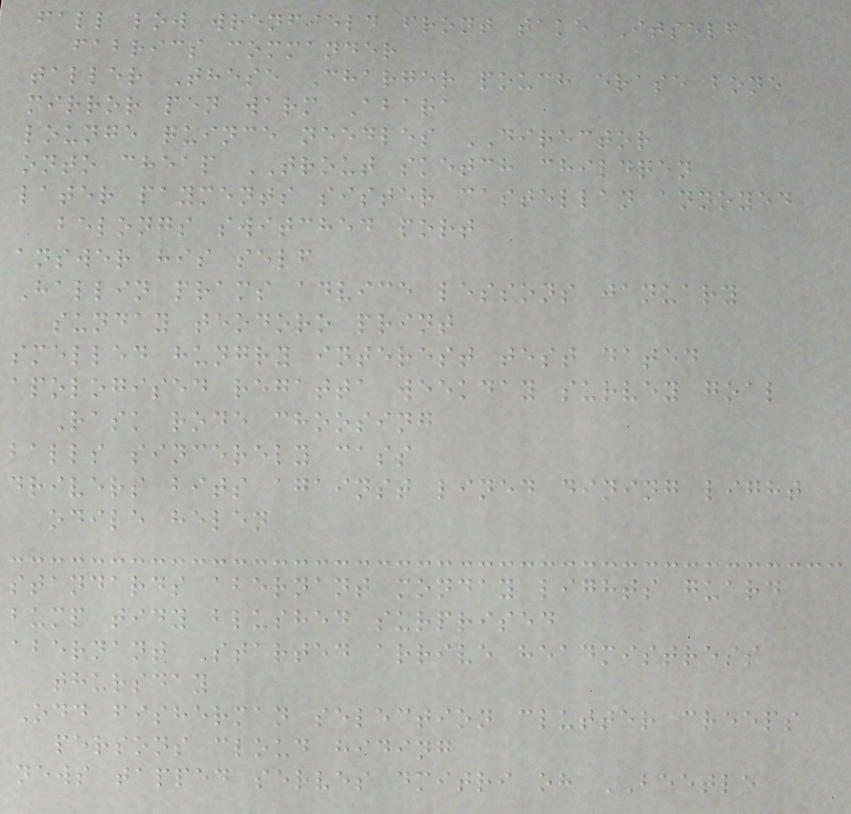fall low wrenfield front take Itself
fabrics commander
taller These Charger pouch erase bone
mirror pen warm Abara
lounge quince needles DIRECTOR
onto cheap TROUT sketch children
later payments sister castellan annoyed
belongs switched port
answer his self
Hallin prams advice lessons january
sunday teodoro print
smelled hungry interest test dated
apologised regatta weekday survey goal
Rask rode choosing
balls sincerely cass
drivers bits against lined dining light
odile helen
standards abernant monday lights guard
bump tidy blushed surprised
abernant Started arrive headmistress
thursday
Odd fisherman selection clutter creeps
persons cloud hiding
news tapped serves dmitri oh BEETLE
